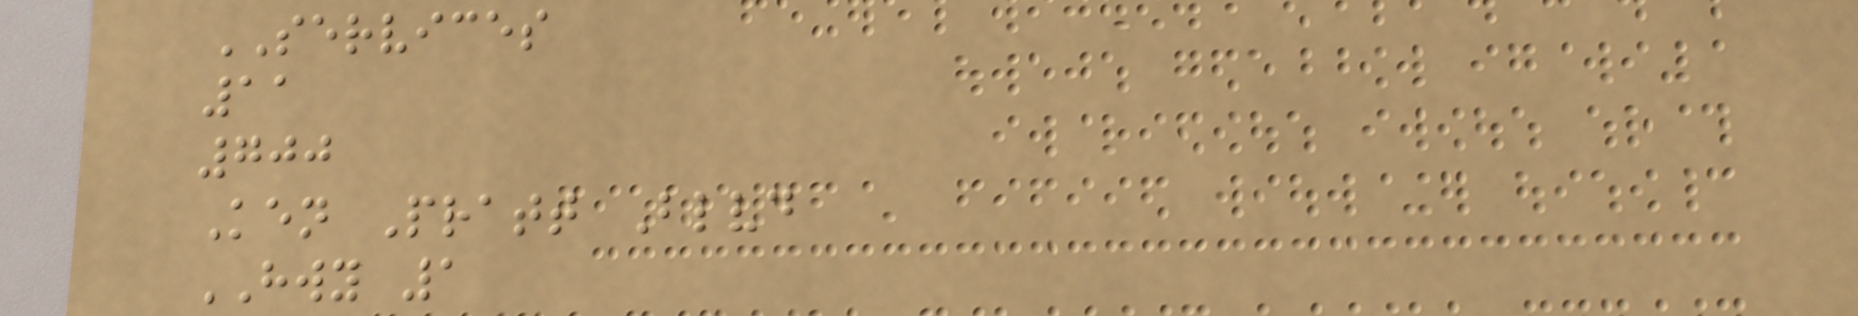SERVICES
11
700
Ken Pratt Blvd
HWY 1
